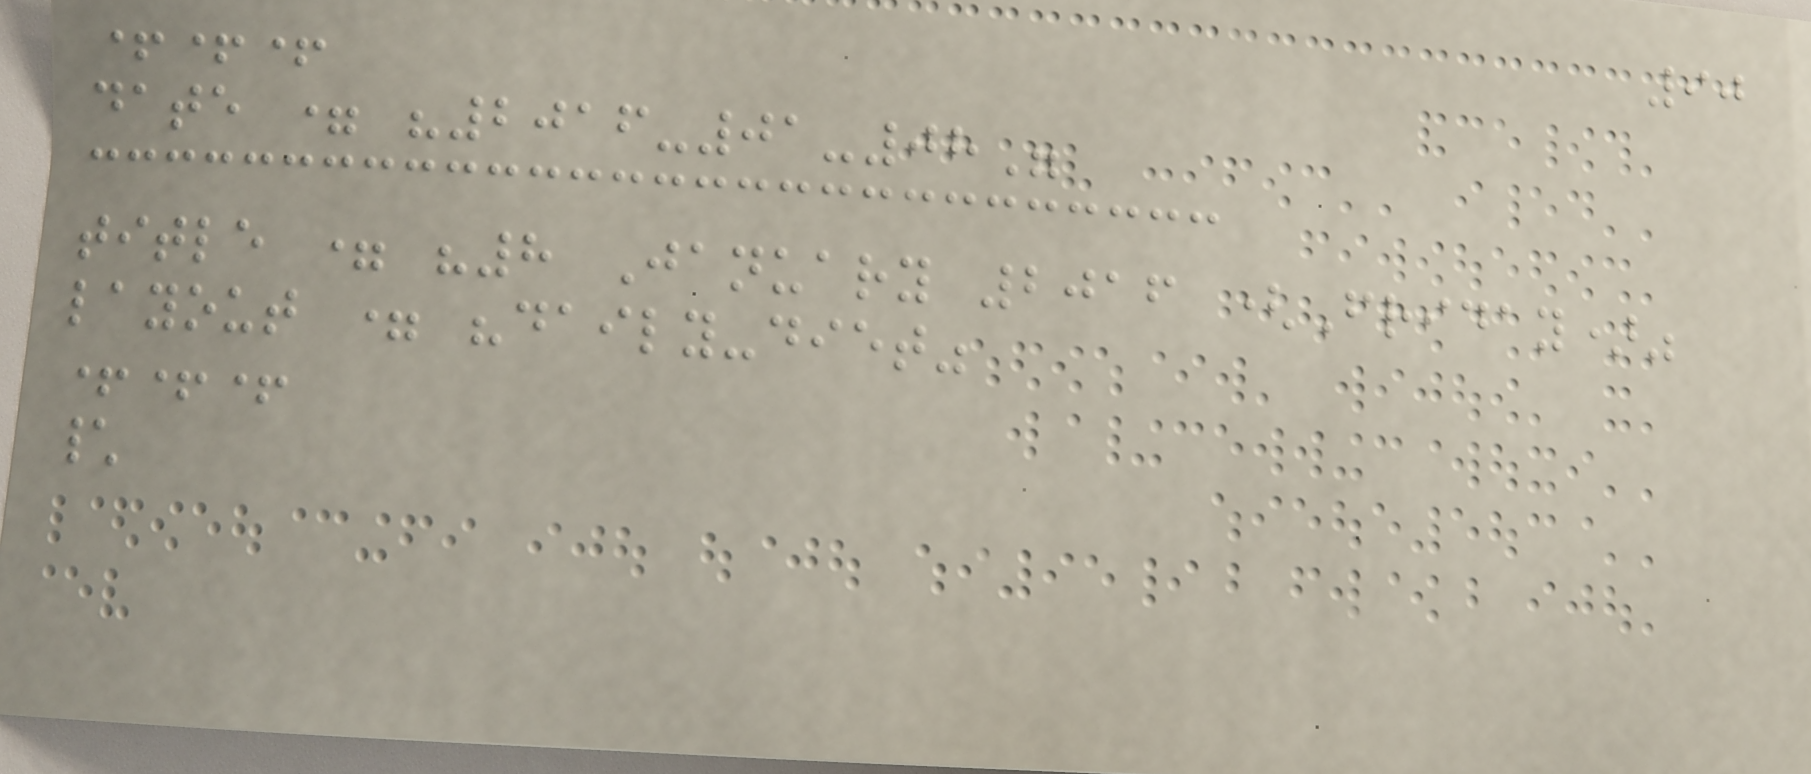90
+++
date = "2016-01-08"
title = "8 January 2016 (Friday)"
layout = "daily-diet"
+++
\
